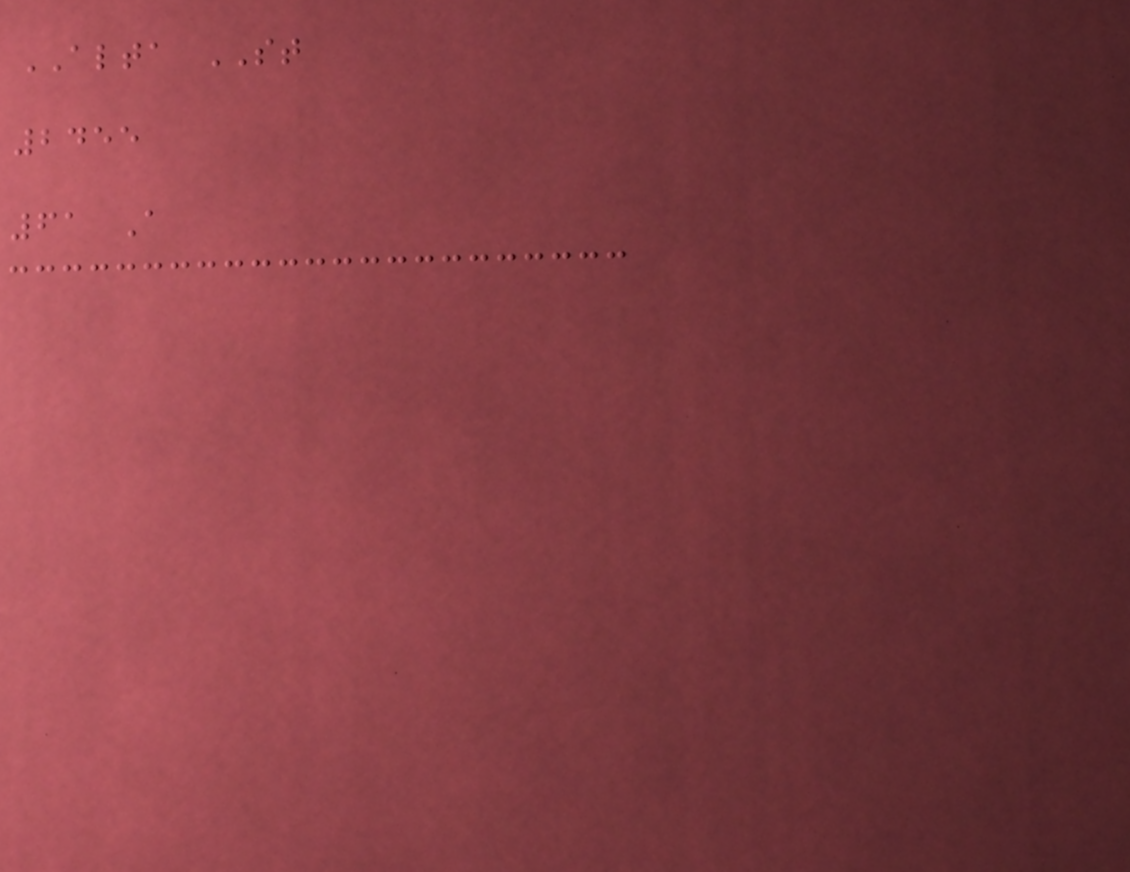ALTA ST
2455
61 A
